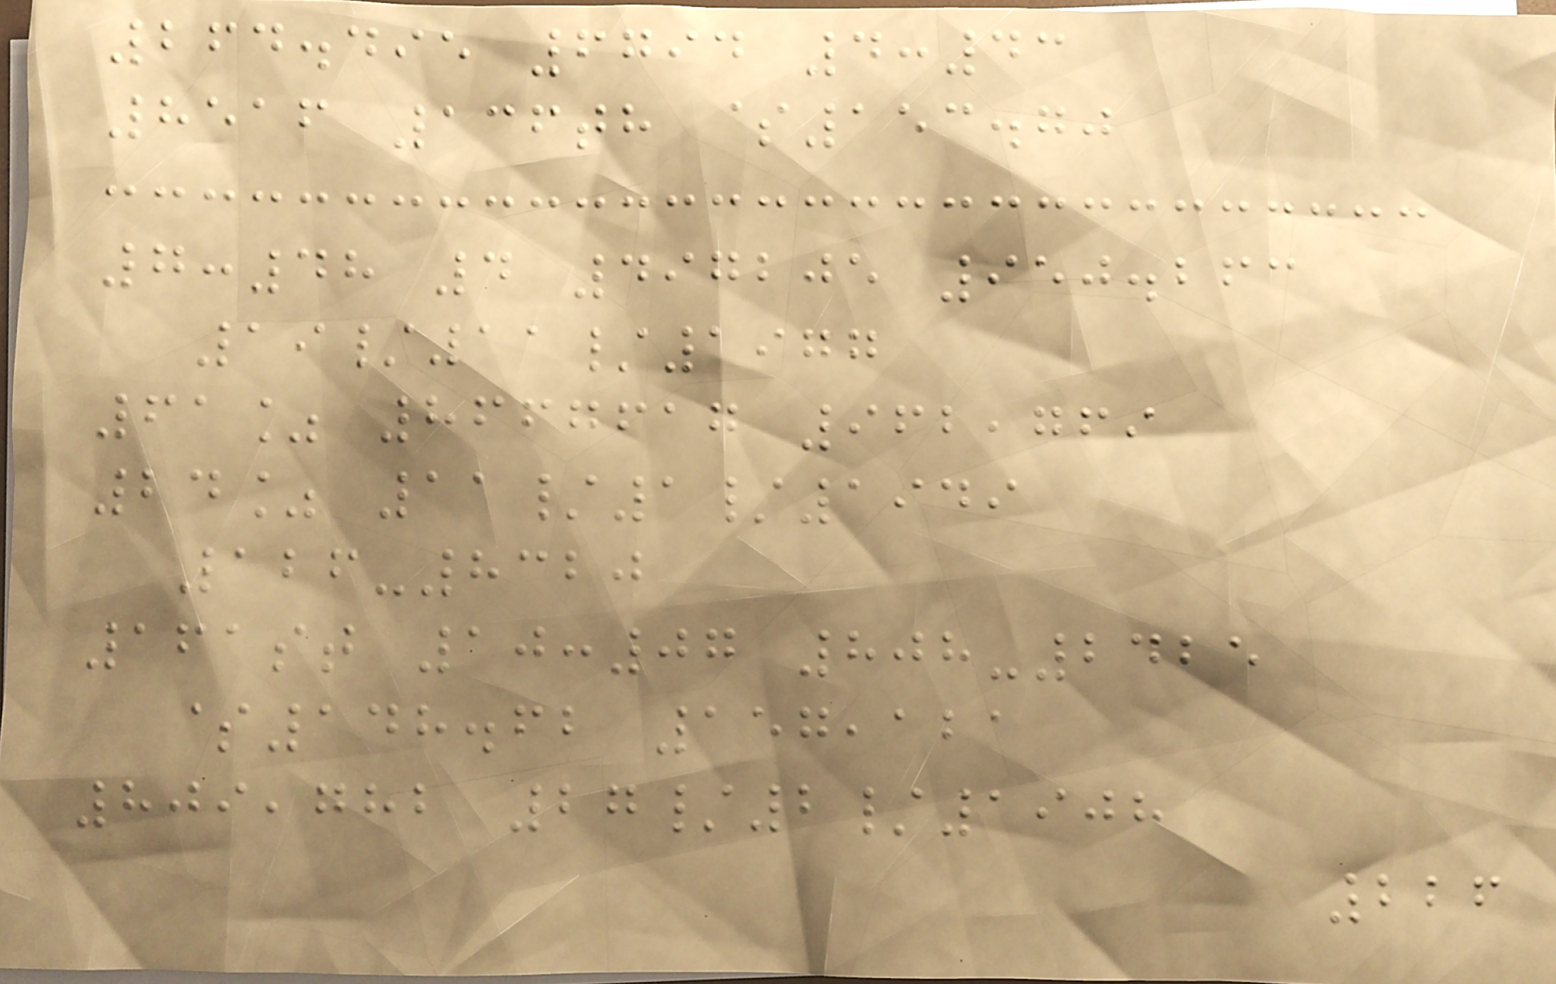264.495 6794 4:43
8516 136th $153.70
7:48 4 497205 950.263
19/11/1977
61% 8667617 962,769
24% 11/1/1949
126-8320
161st 10:07 808-2425
$148.62 157,121
809,782 27/2/1908
226
